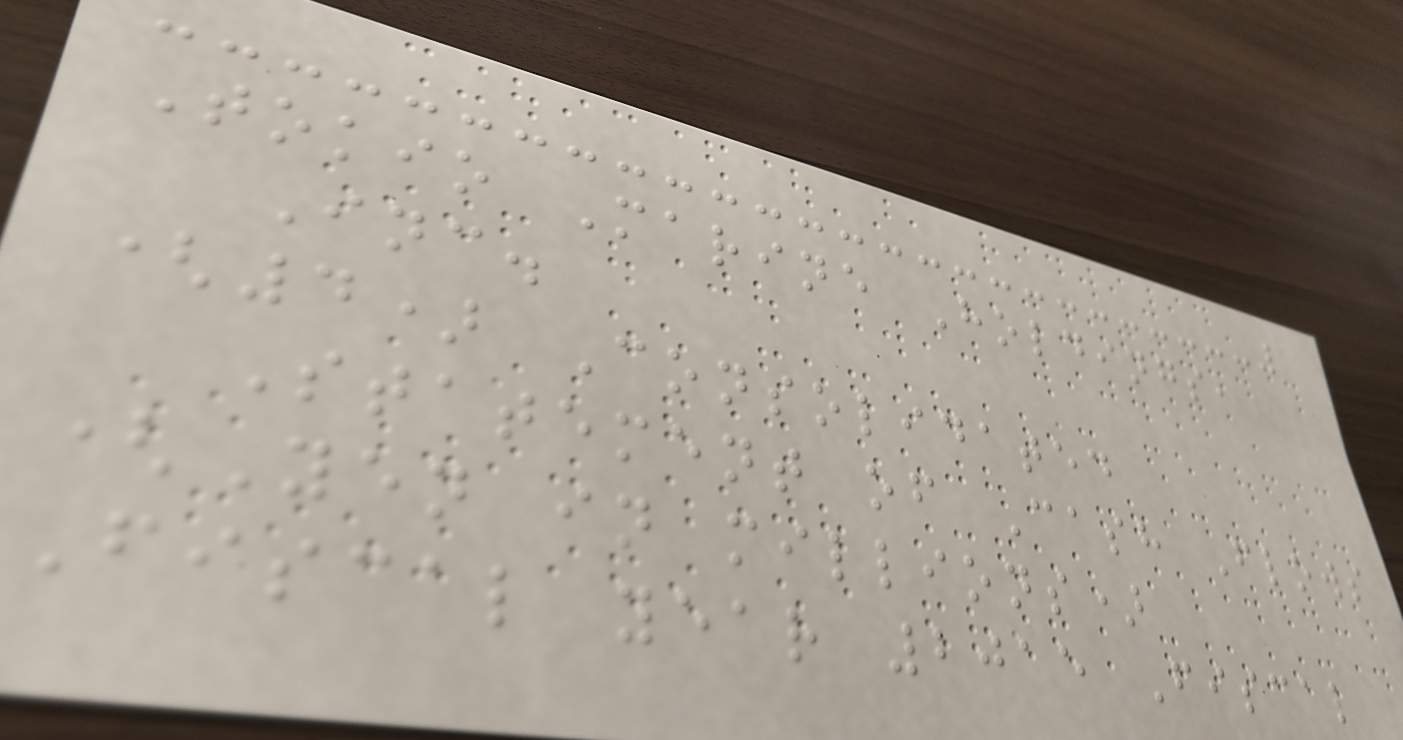Tokio Marine Holdings,
Inc.
(4) Consolidated
Statement of Cash Flows
(Yen in millions)
Fiscal year 2015 Fiscal
